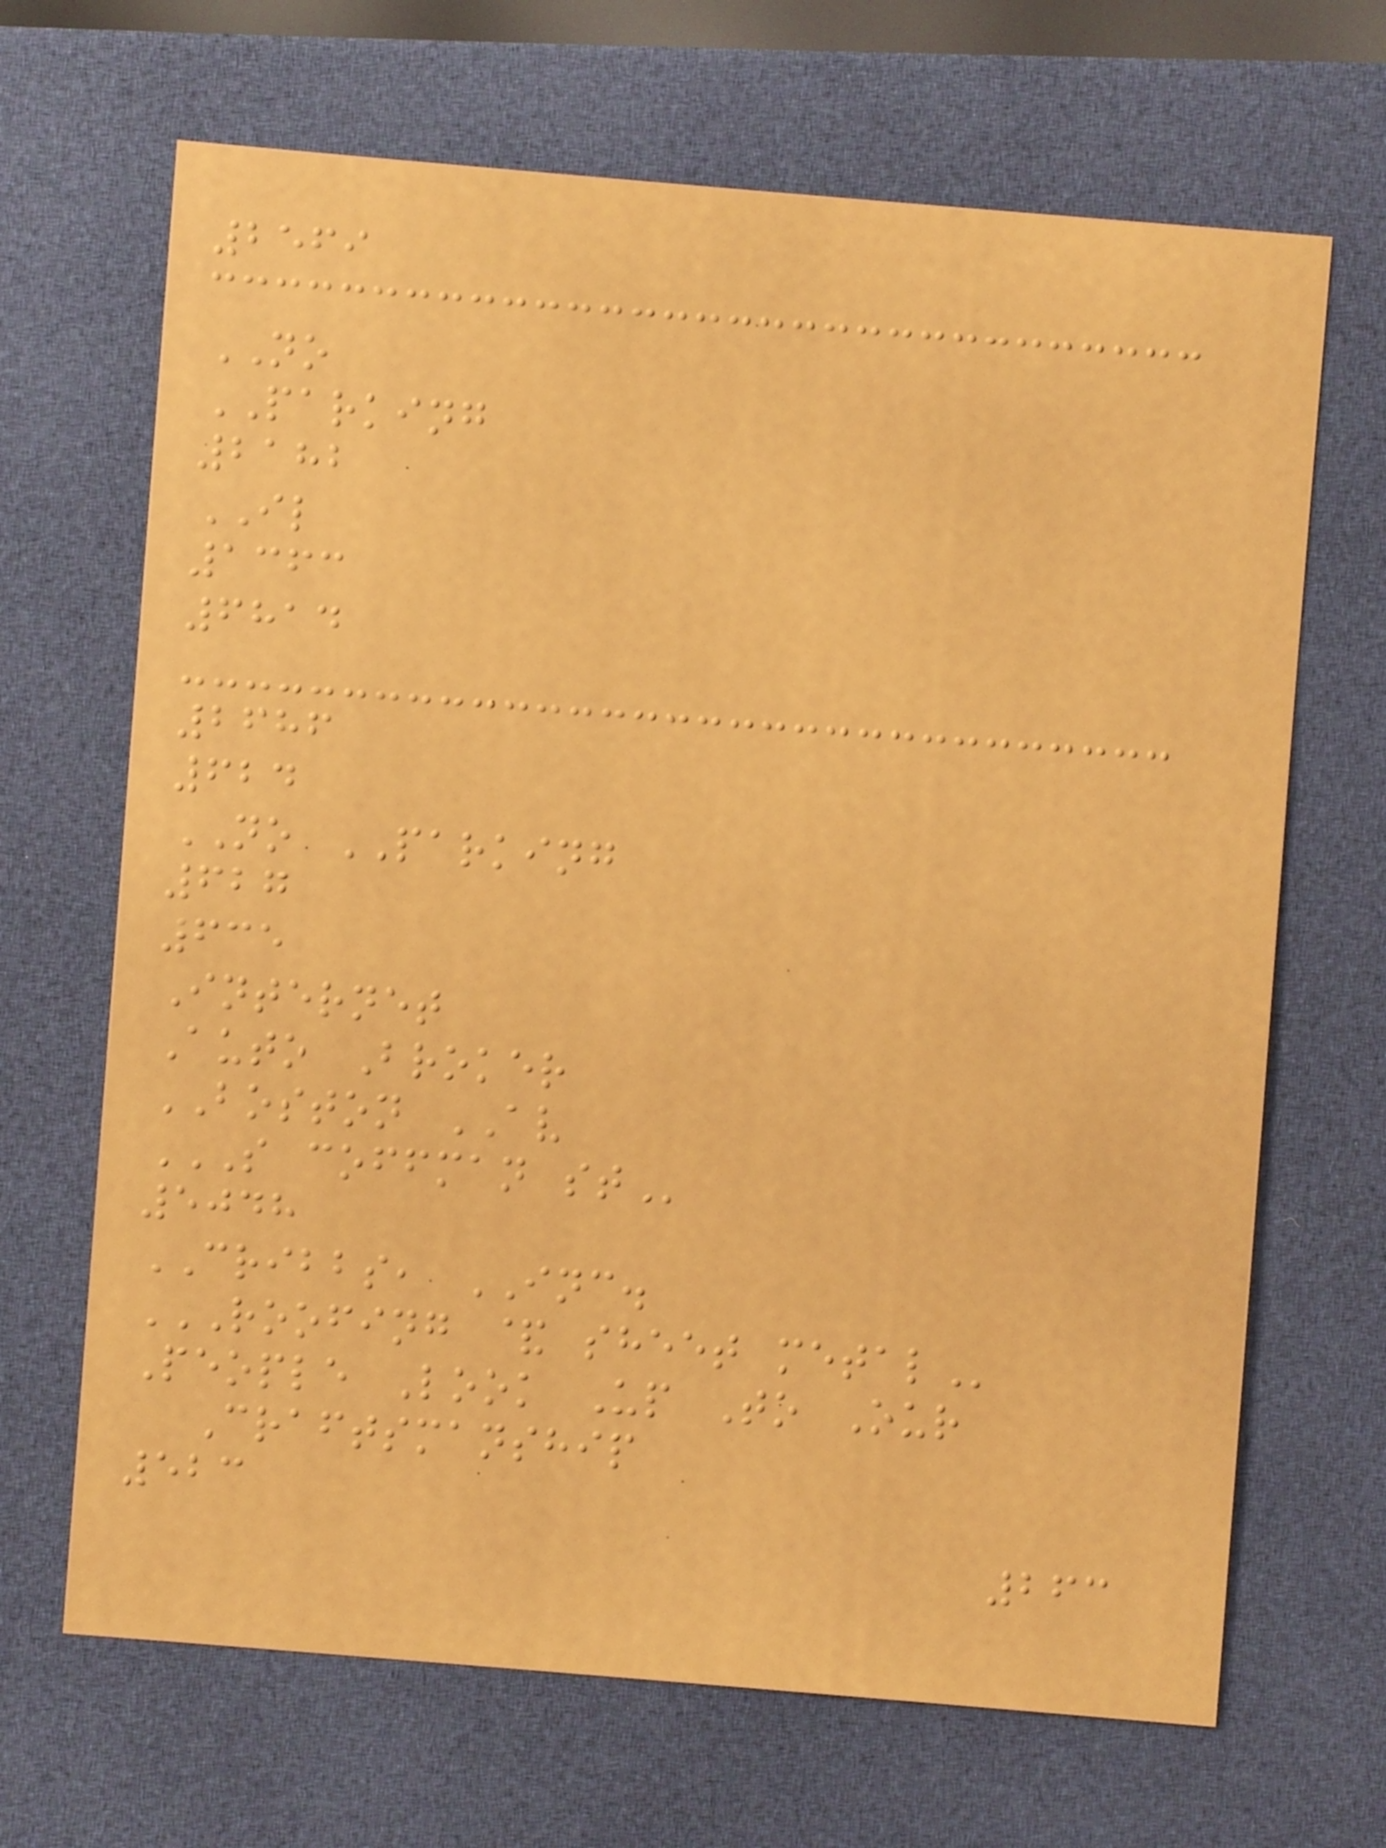2569
NO
PARKING
2182
IL
1363
6814
2686
624
NO PARKING
627
635
Internet
Auto Broker
BOSTON AV
S COFFMAN ST
5048
CRIBBS, INC.
ROOFING & SHEET METAL
People Look Up To Our
Craftsmanship
523
263
